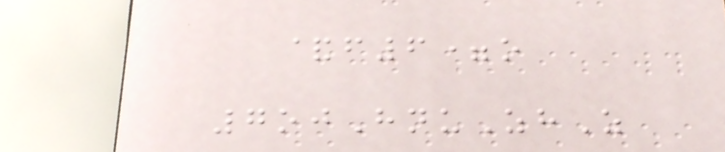&f6=o
7ojHnuZhZ
